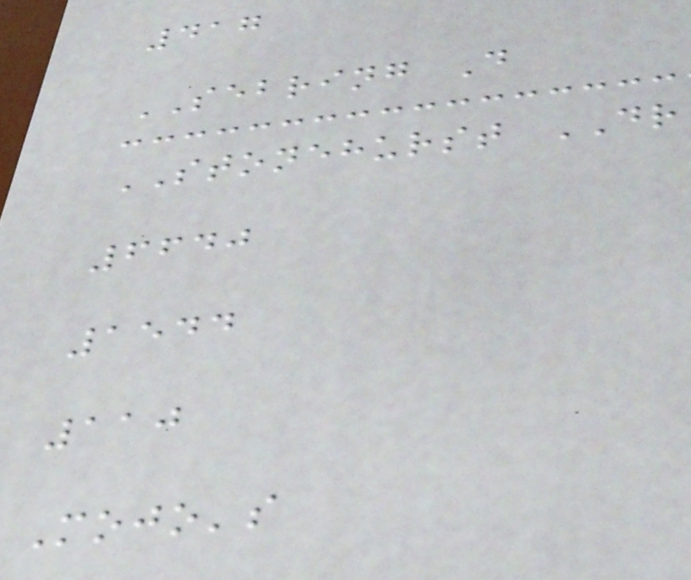417
SEBRING D
STONEHURST DR
6640
1544
110
Mojo's
